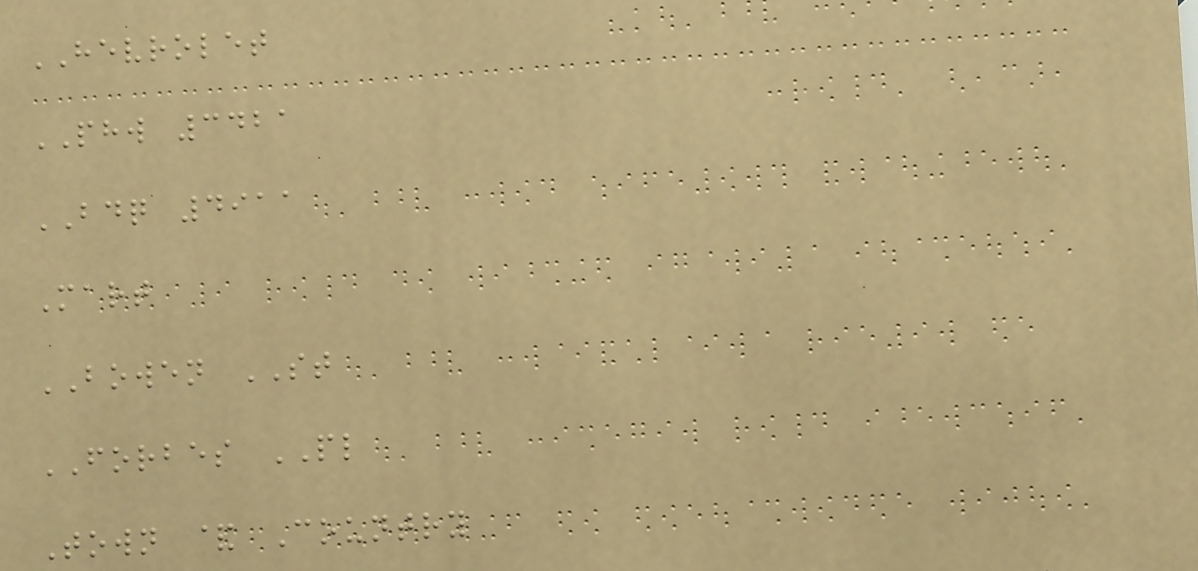HEVROLET
PHW 3421
BDQ 4911
Mart
BOWEN ST
FORBES PL
Town & Country
